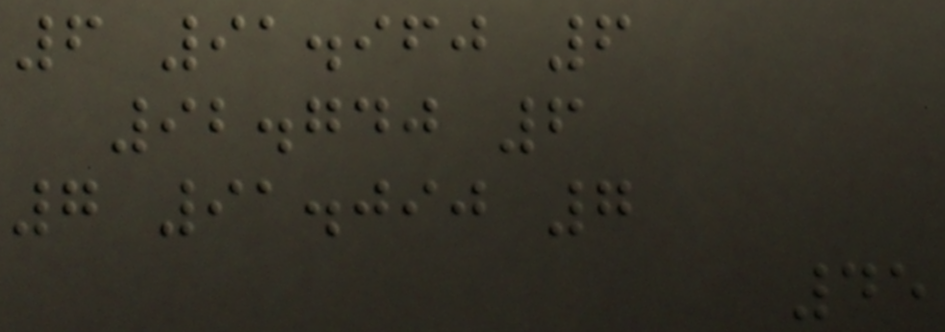6 91.960 6
92.740 6
7 91.090 7
45
